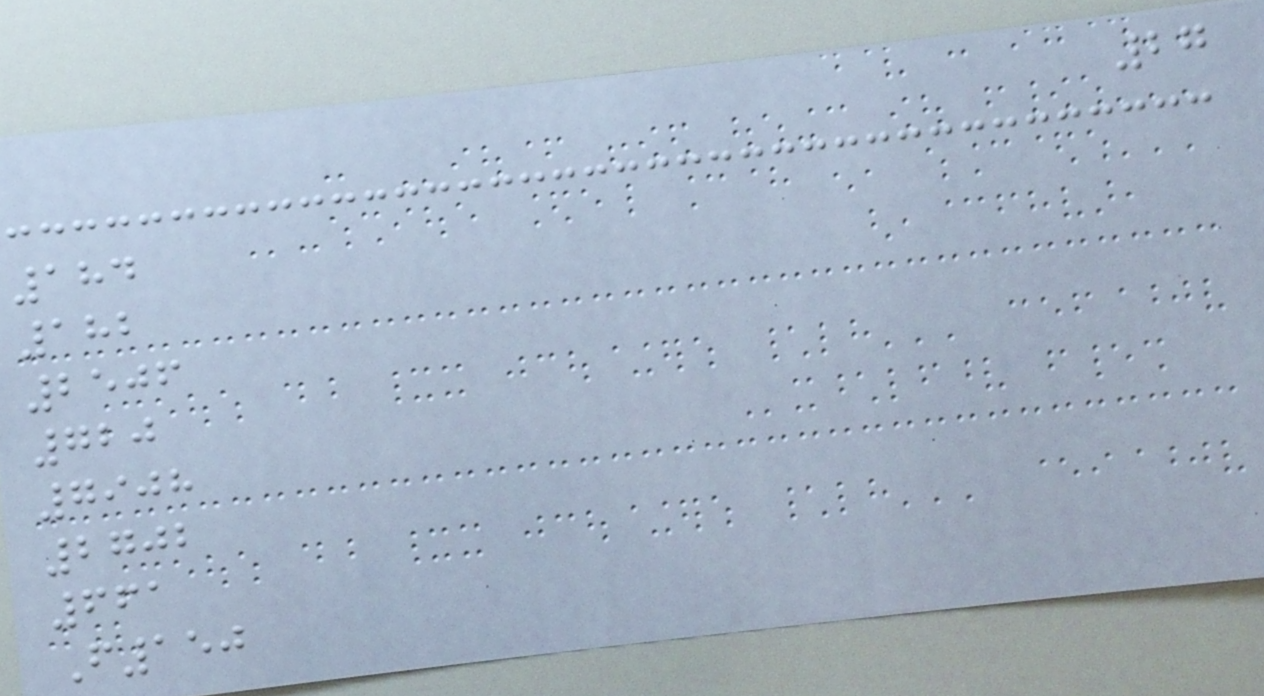27
184
182
2506
720
7908
2702
661
F150
